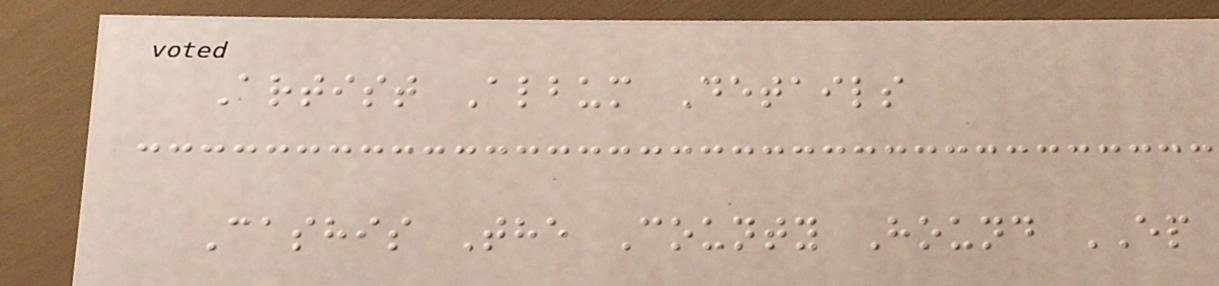Artist Album Details
Cashis The County Hound EP
